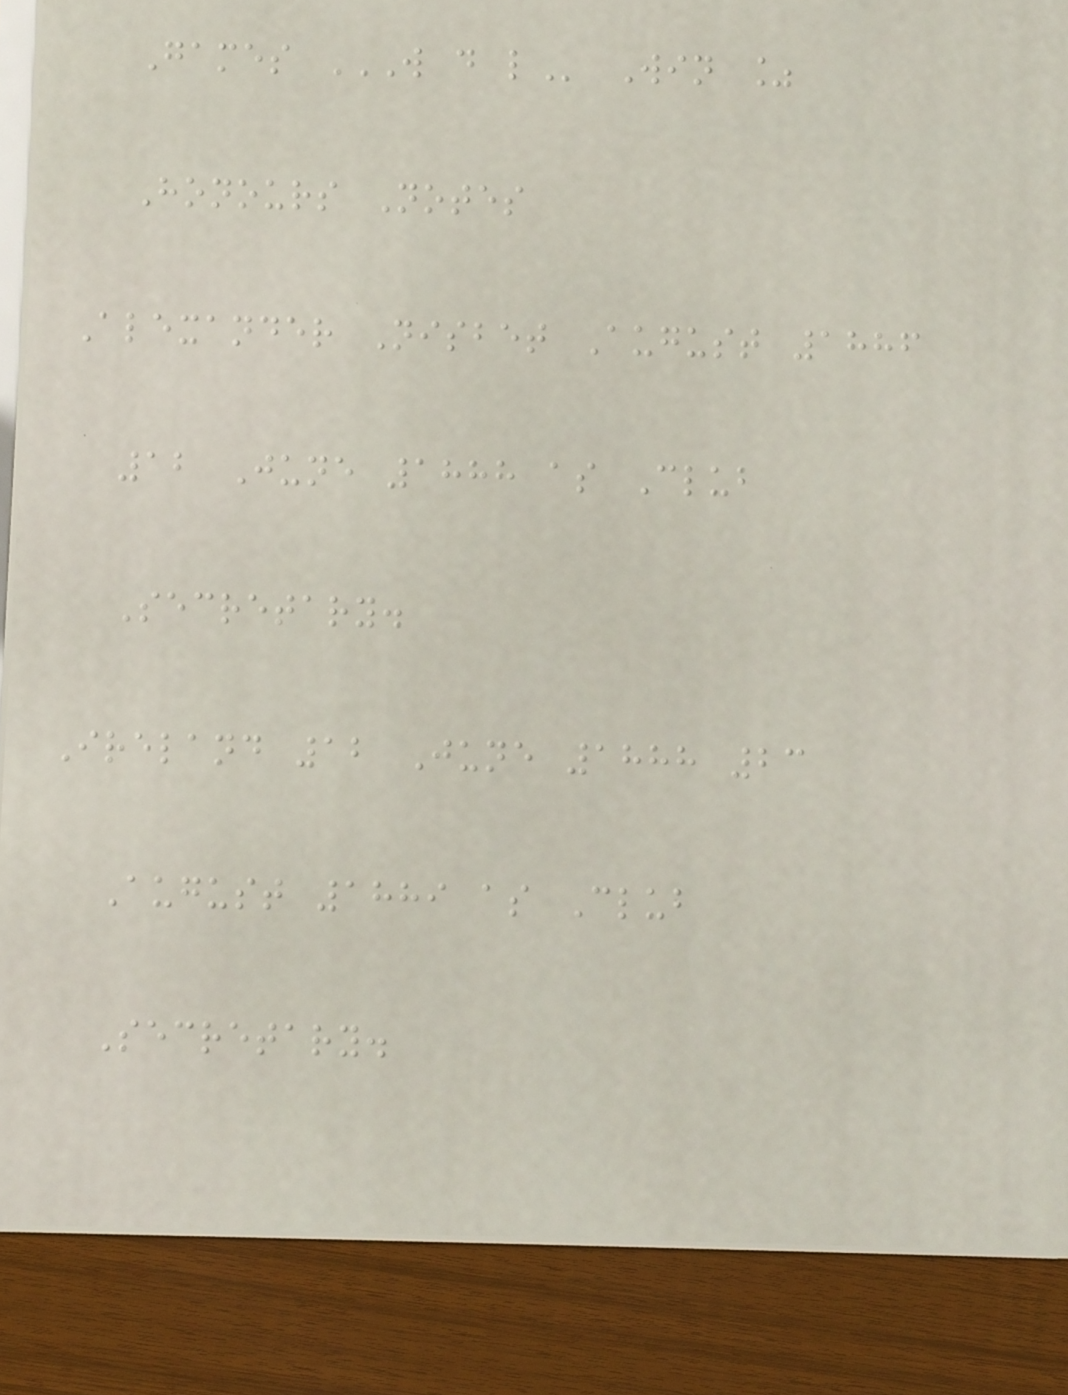Games W D L Win %
Honours Notes
Alexander Nisbet August 1886
12 June 1888 as Club
Secretary.
Ireland 12 June 1888 23
August 1889 as Club
Secretary.
